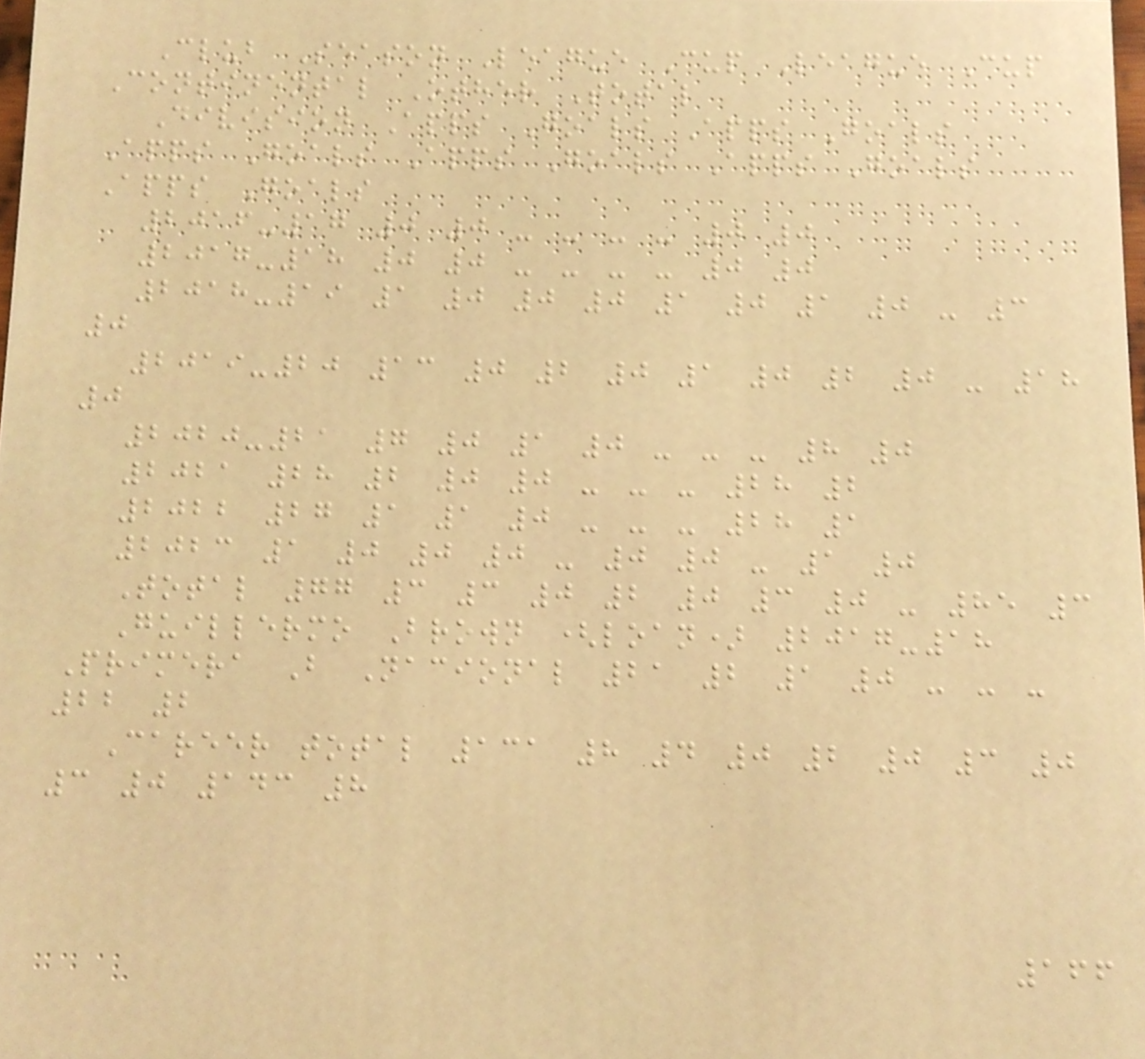Club Season League Cup League Cup
Continental Other Total
Division Apps Goals Apps Goals
Apps Goals Apps Goals Apps Goals
Apps Goals
2016-17 0 0 - - - - 0 0
2017-18 0 0 - - - - 0 0
2018-19 1 0 0 0 1 0 1 0 - 3
0
2019-20 13 0 2 0 1 0 2 0 - 18
0
2020-21 7 0 1 0 - - - 8 0
2021 28 2 0 0 - - - 28 2
2022 27 1 1 0 - - - 28 1
2023 1 0 0 0 - 0 0 - 1 0
Total 77 3 3 0 2 0 3 0 - 85 3
Guillermo Brown (loan) 2017-18
Primera B Nacional 21 2 1 0 - - -
22 2
Career total 131 8 4 0 2 0 3 0
3 0 143 8
166
